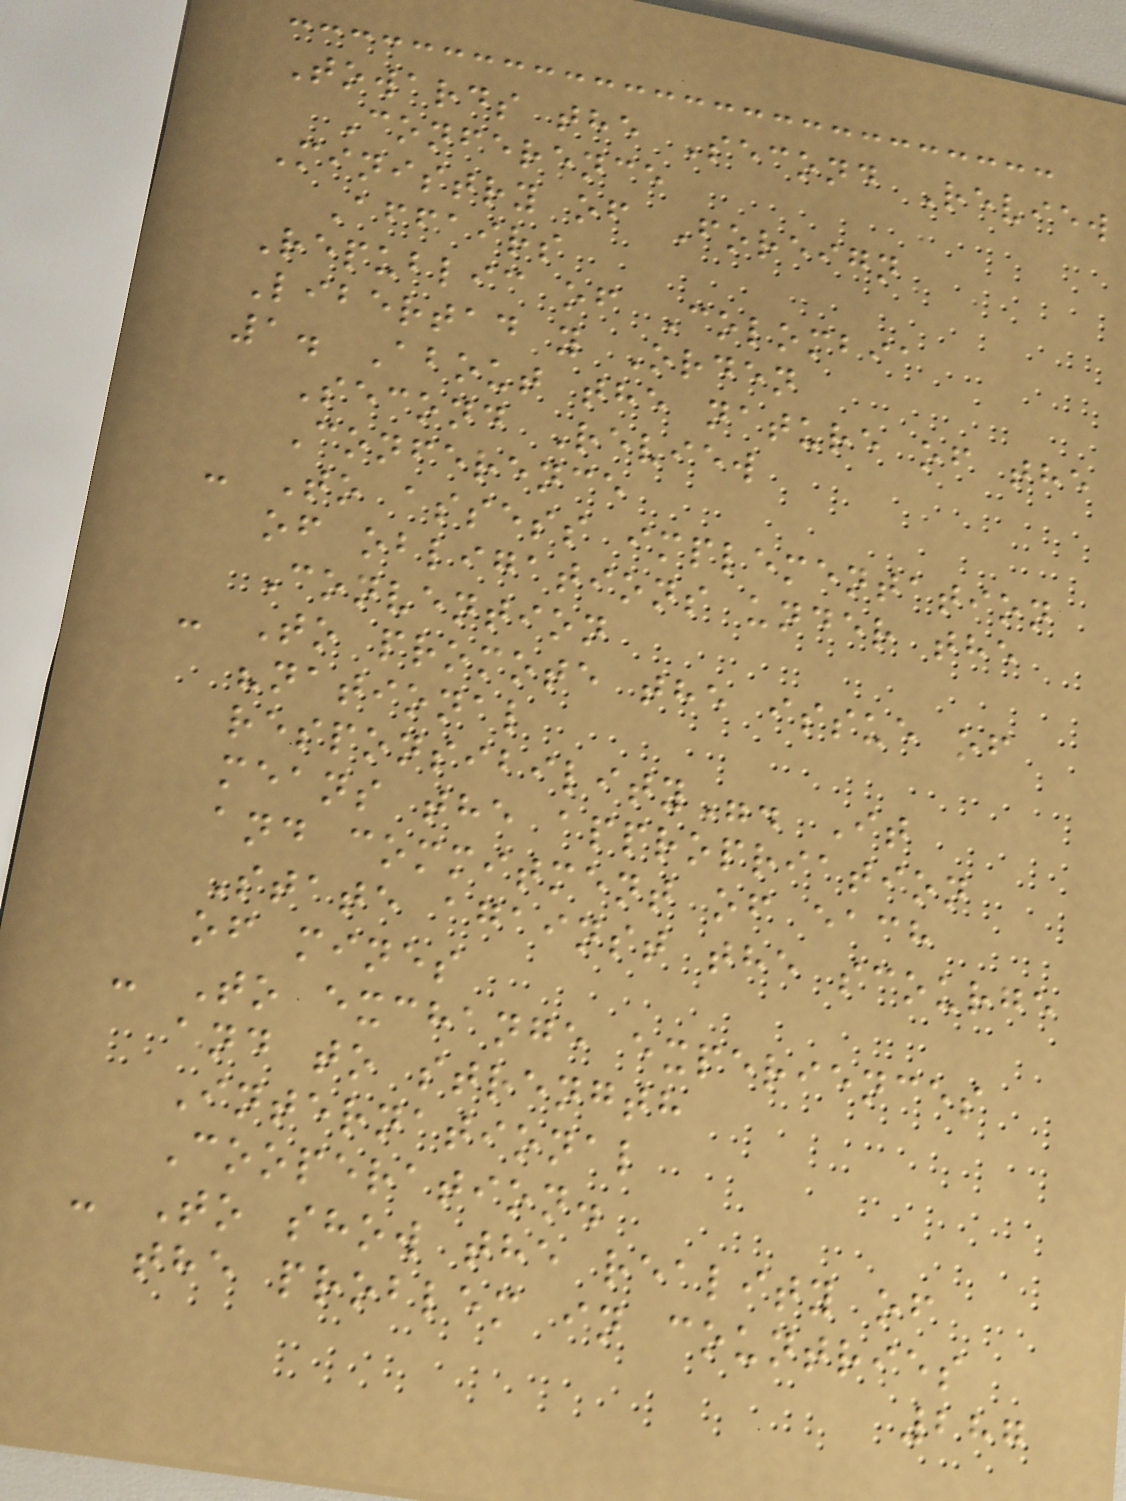Towards the Second Review
Conference
Ministry of Foreign
Affairs
Republic of Colombia
Libertad y Orden
1. About the nature of the
Second Review
Conference
- To assess implementation
of obligations under the
Convention
- To promote the issue of
"national
responsibility". It
means the appropriation
and commitment of each
State against the scourge
of mines
- To exchange experiences
and to strength
International
Cooperation.
- To show the reality of
the problem in countries
287
